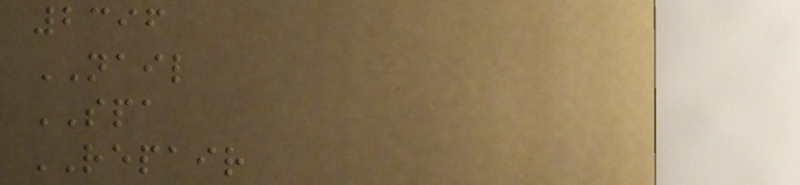2396
NAIL
SPA
REPAIR
